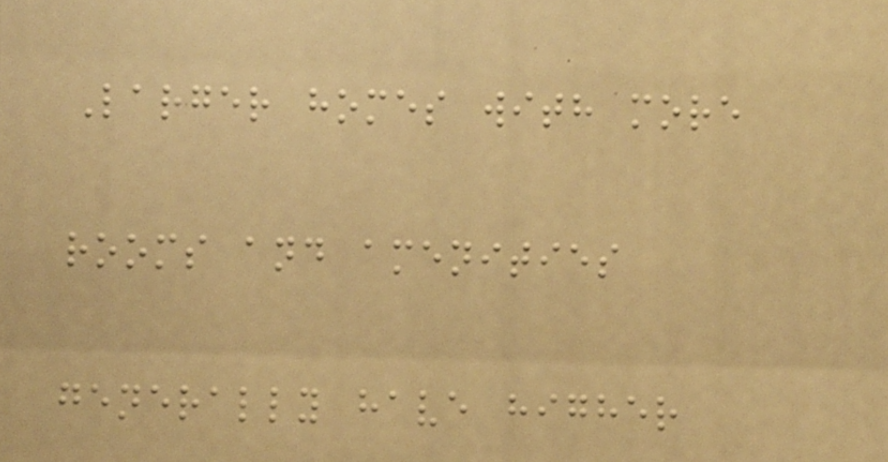Larger homes with more
rooms and amenities
generally have higher
